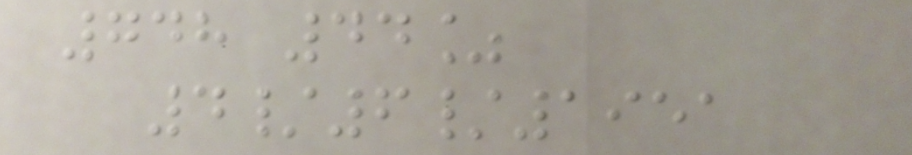748 44%
4/6/1951
